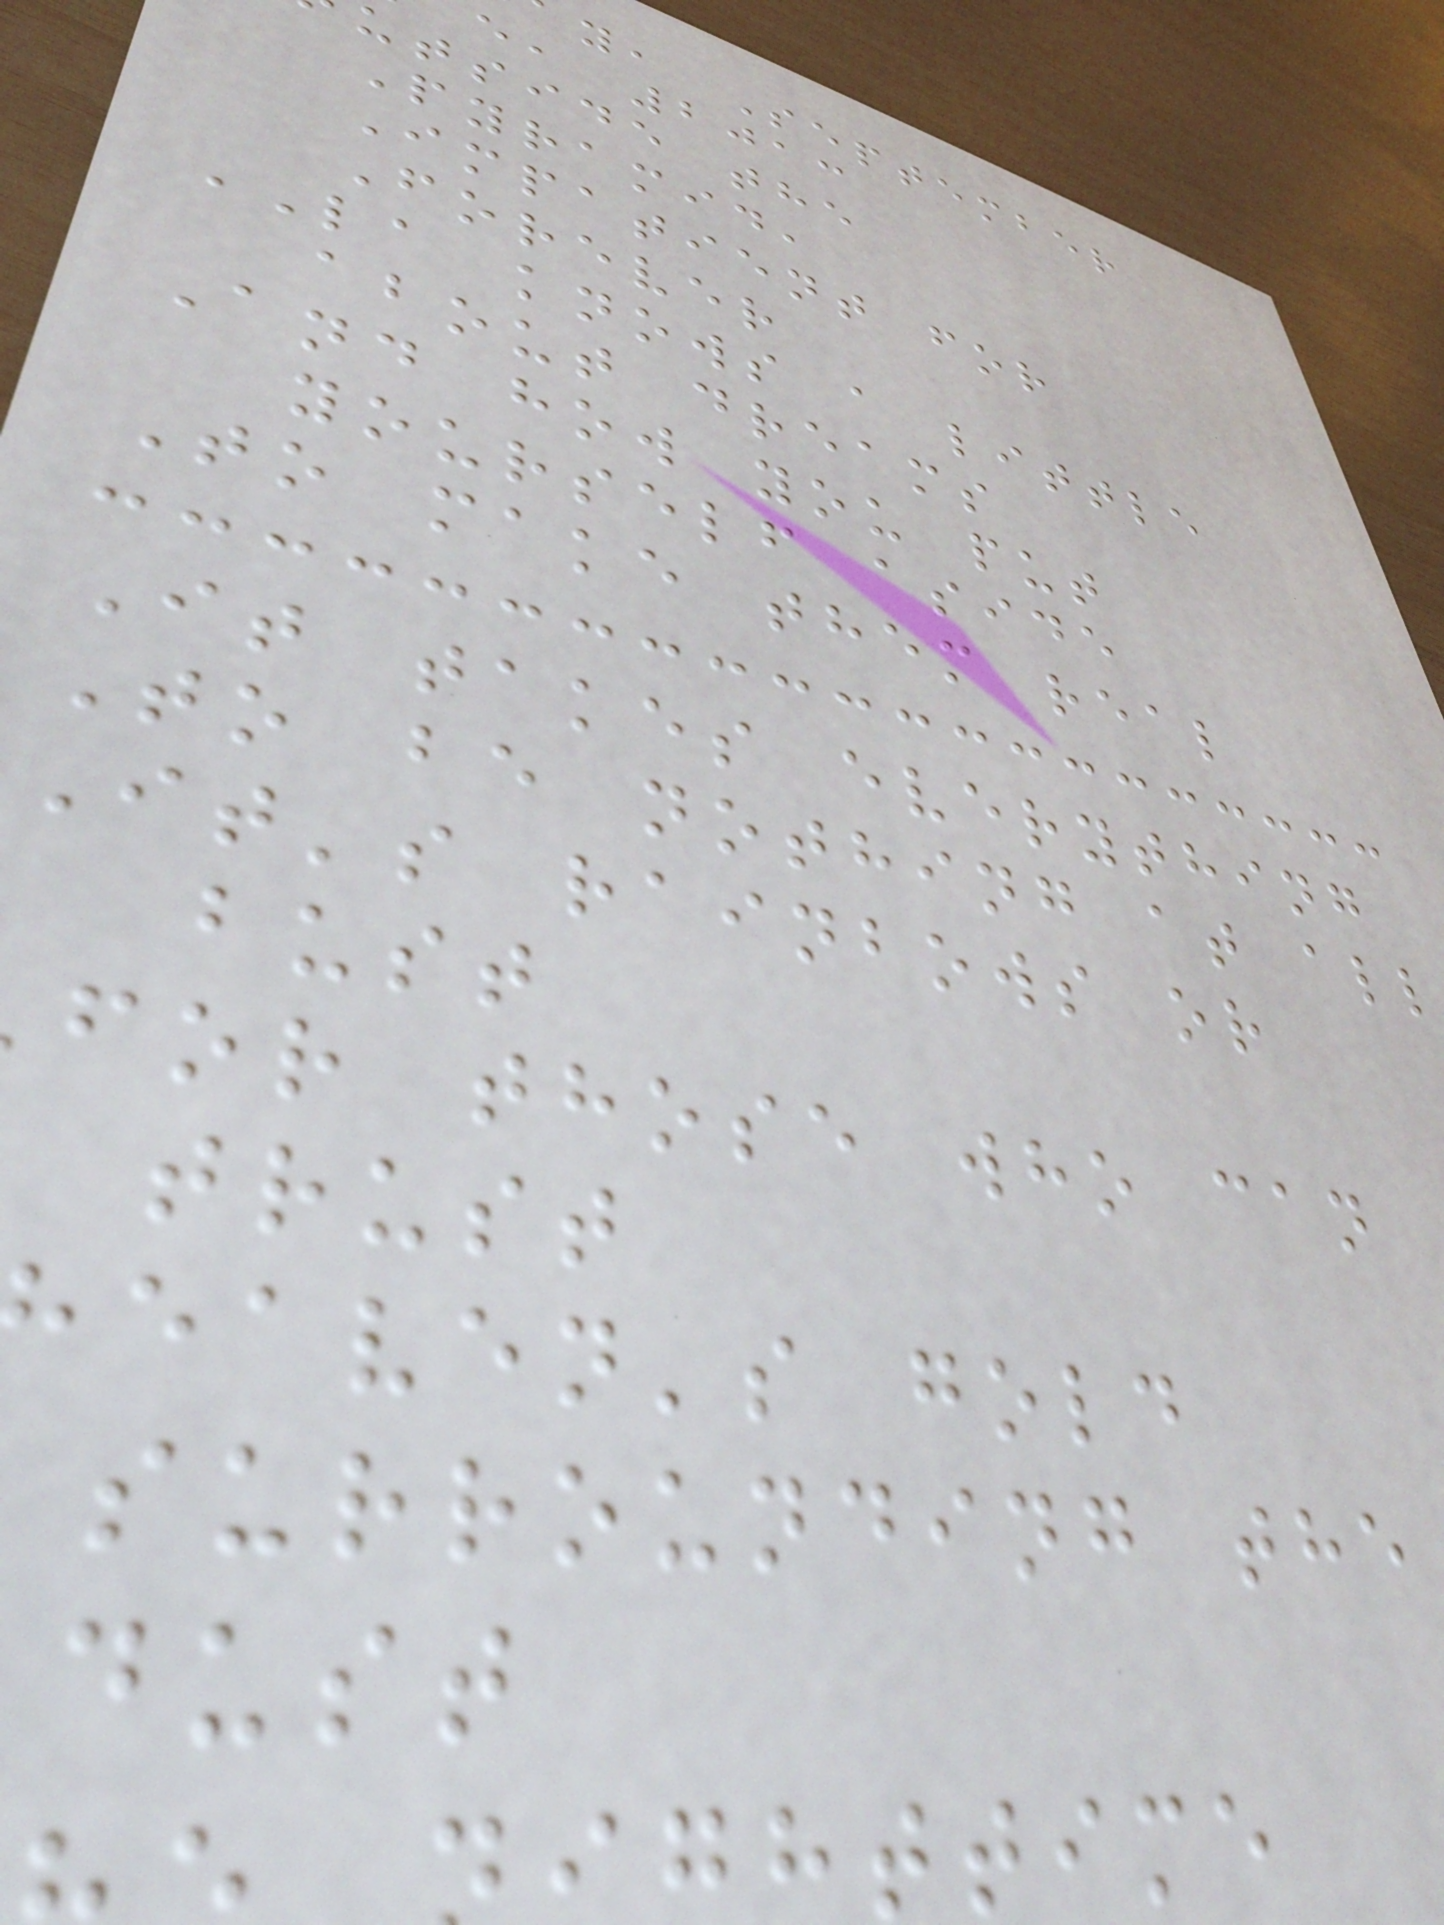y, September
e, 2013
utside the
Pyramid,
Impatient for
Forever
LA knows a little
about dreams
And how you put
yourself aside
To make them real
It takes everything
To be nothing at all
It's rainbows or
bust
for those who can
trust
eaven's gold
surrounding the
dust
httime
